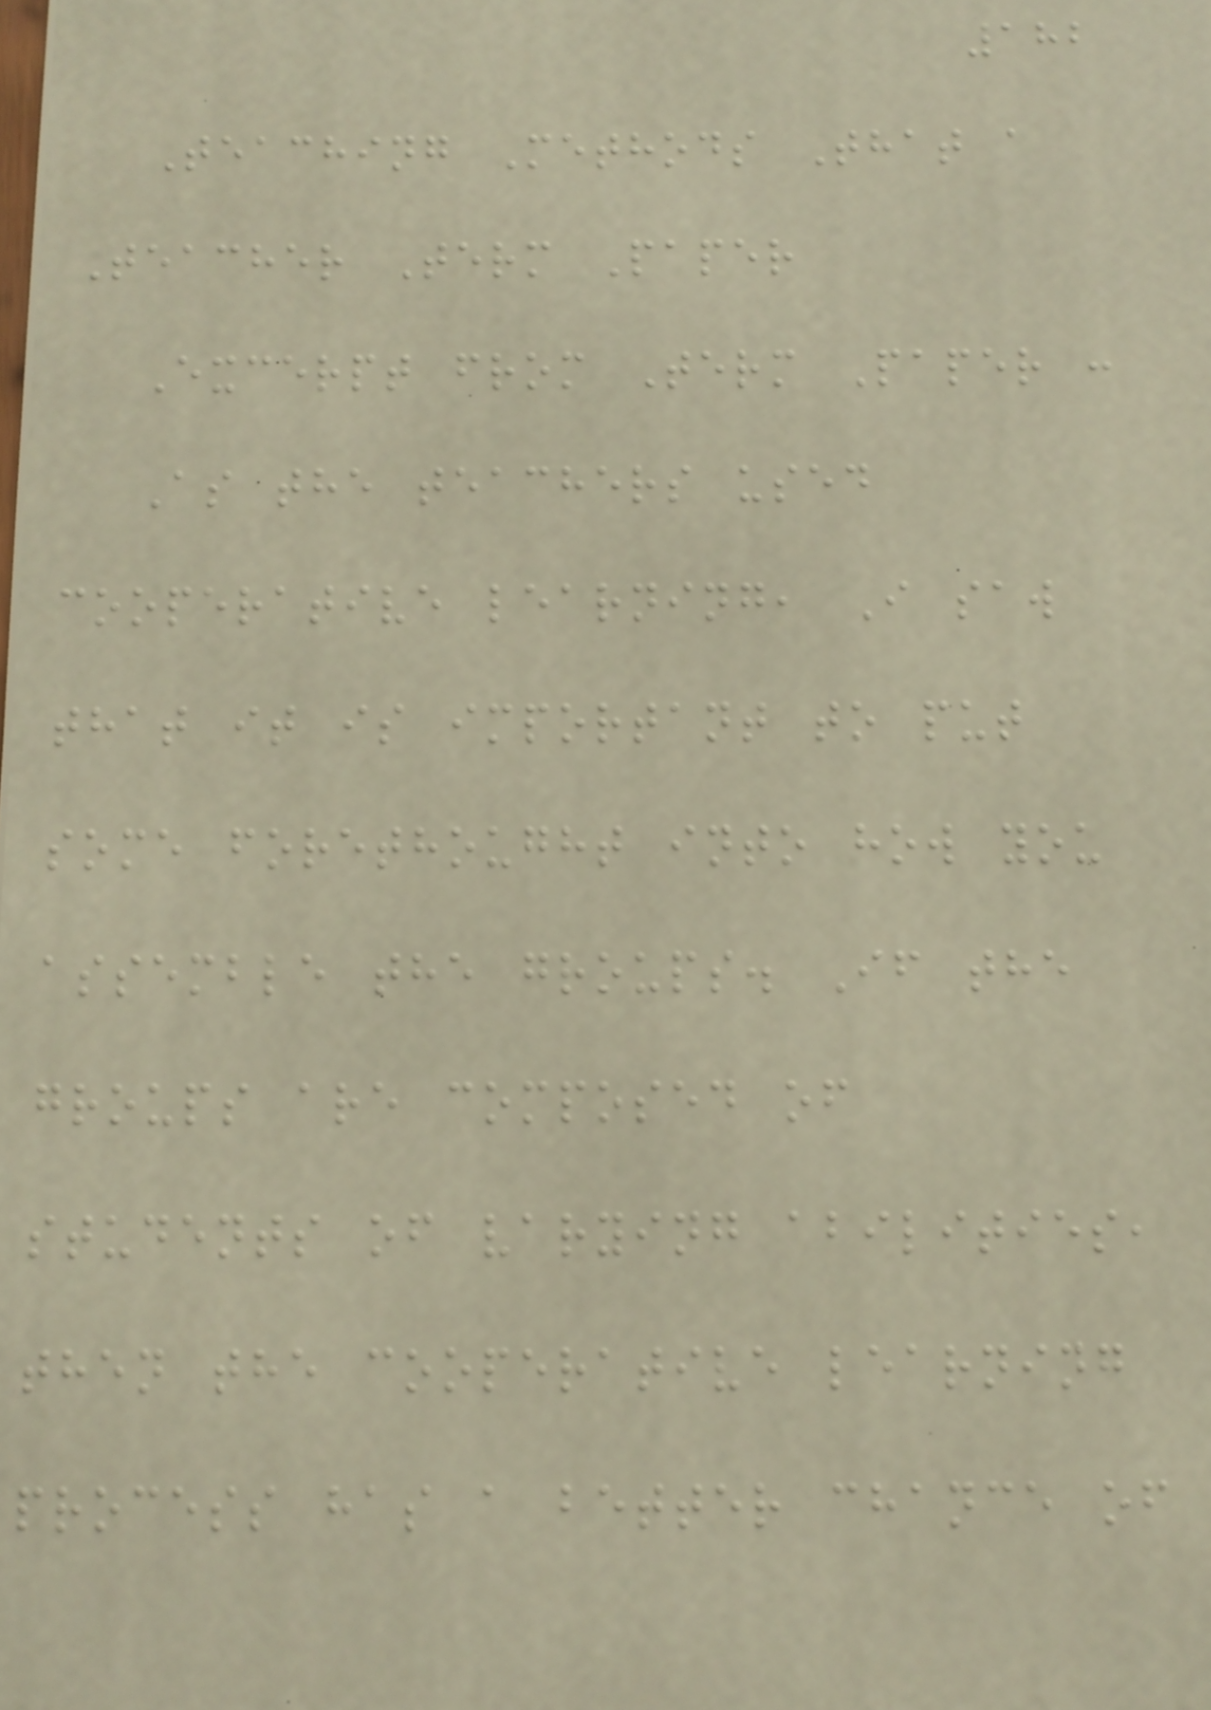182
Teaching Methods That a
Teacher Term Paper
Excerpt from Term Paper :
As the teachers used
cooperative learning, I saw
that it is important to put
some forethought into how you
assemble the groups. If the
groups are composed of
students of varying abilities,
then the cooperative learning
process has a better chance of
